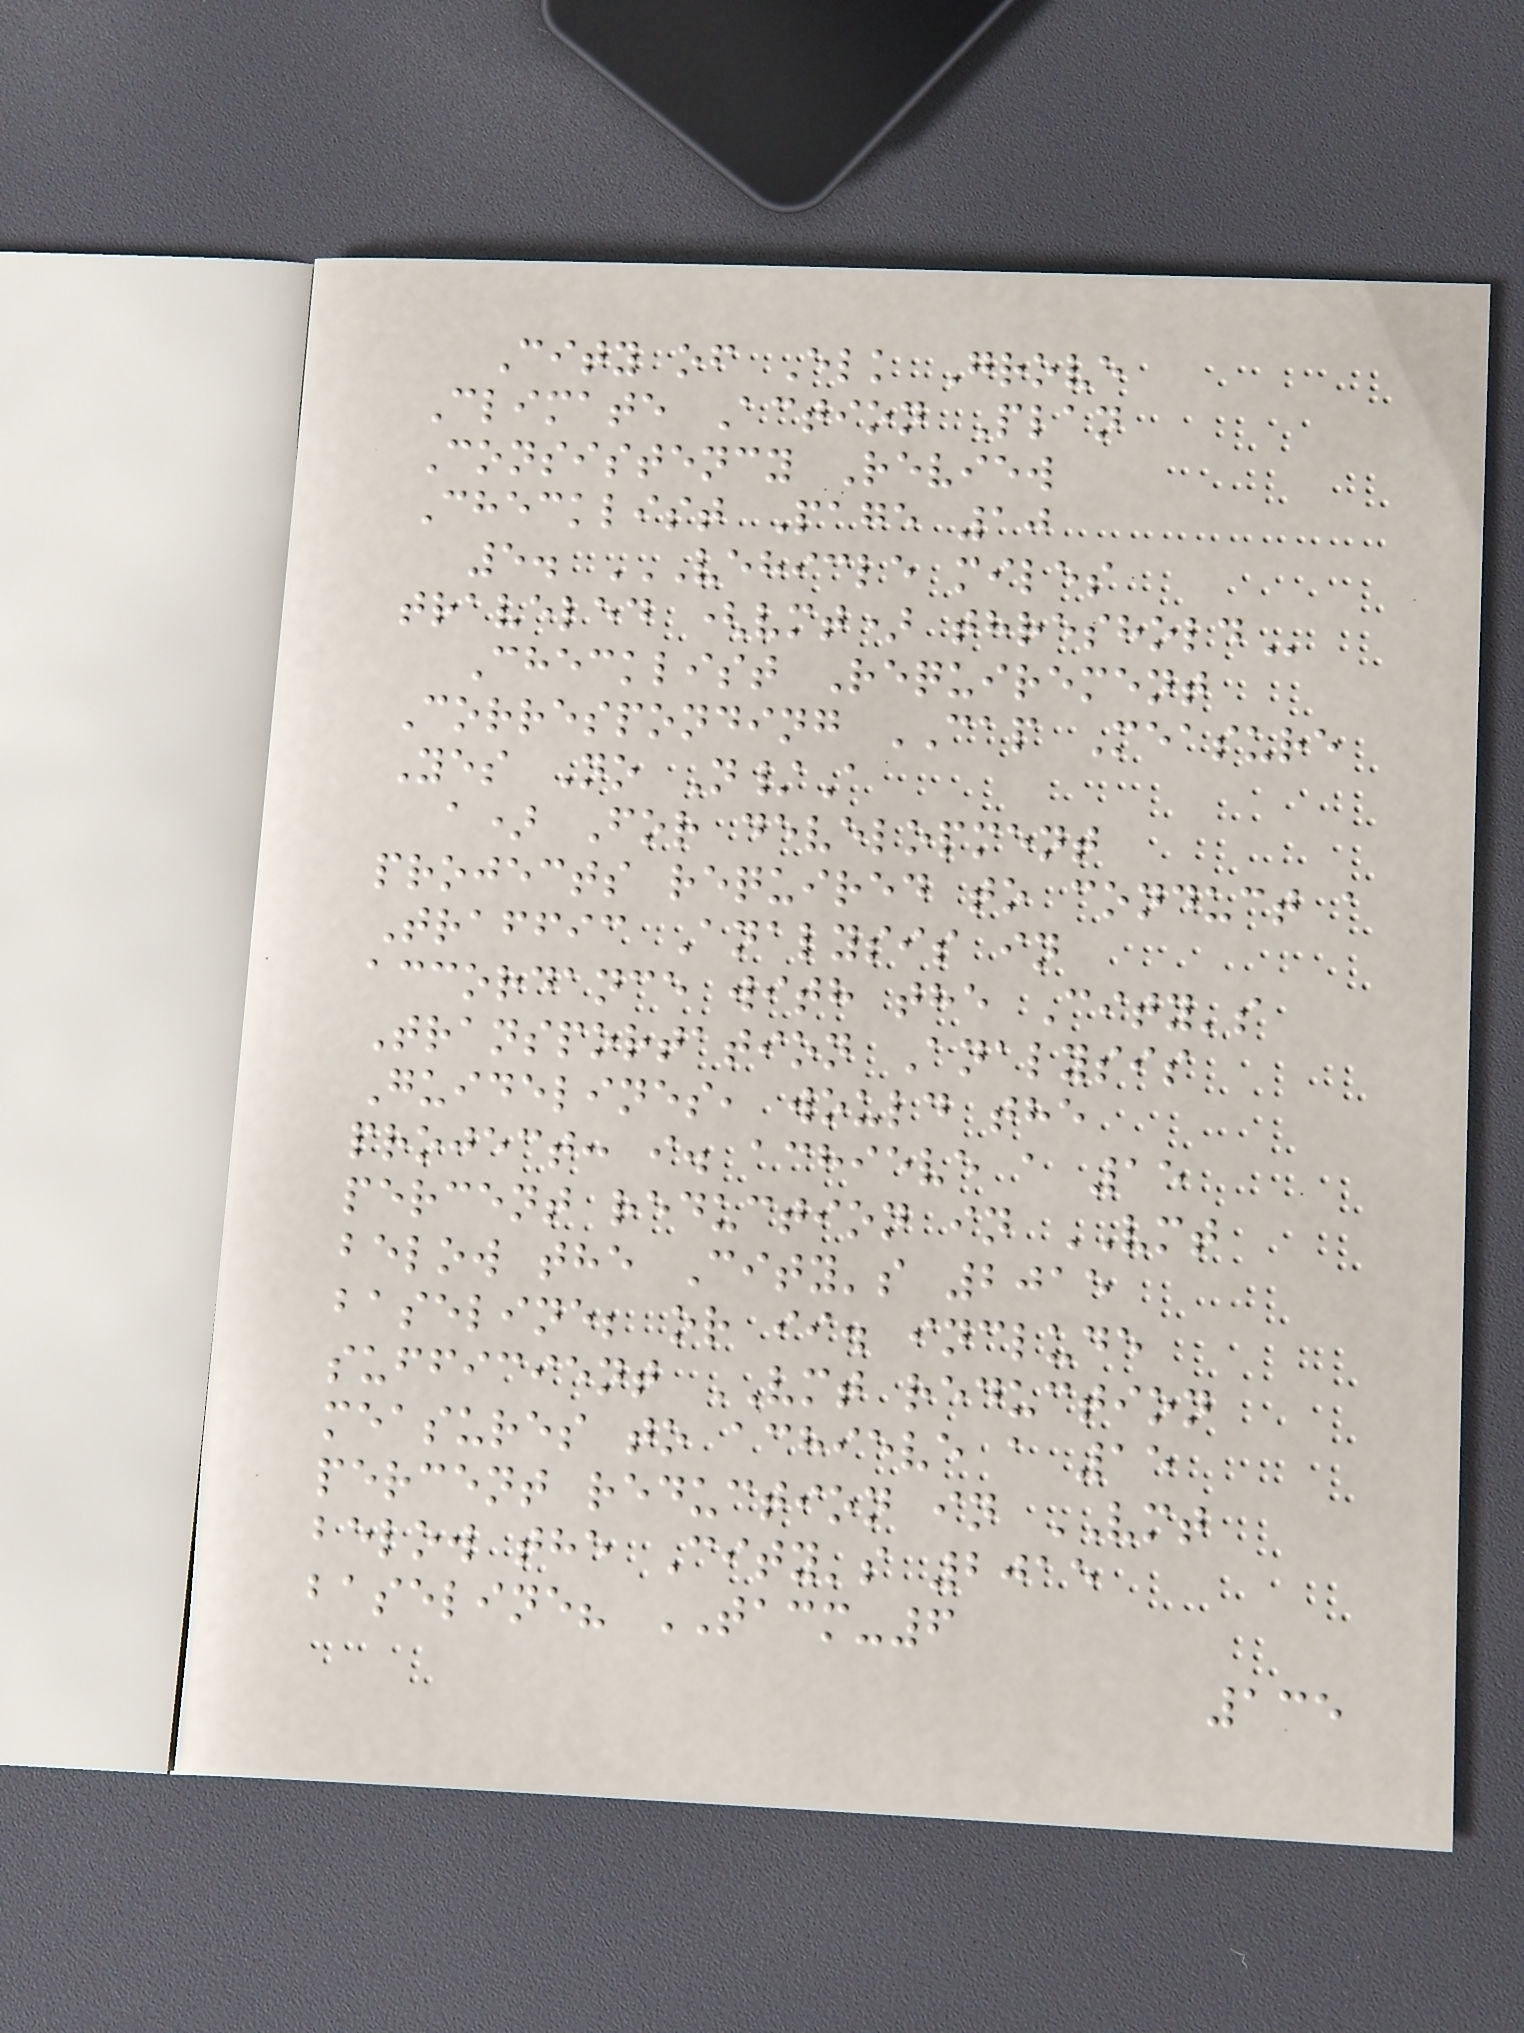City of Elk Grove
Climate Action Plan
Consistency Review
Checklist Page 10
5. VEHICLE MILES
TRAVELED (VMT) THRESHOLD
Checklist Requirement
Corresponding CAP Measure
Yes No N/A
a) For development
projects required to conduct a
Traffic Analysis in
accordance with the City's
Transportation Analysis
Guidelines, would the
project: i. achieve a 15
percent reduction in VMT
below the City's 2015
baseline; or ii. include
sufficient VMT reduction
measures to achieve a 15
percent reduction in VMT
below the City's 2015
baseline? TACM-6
135
